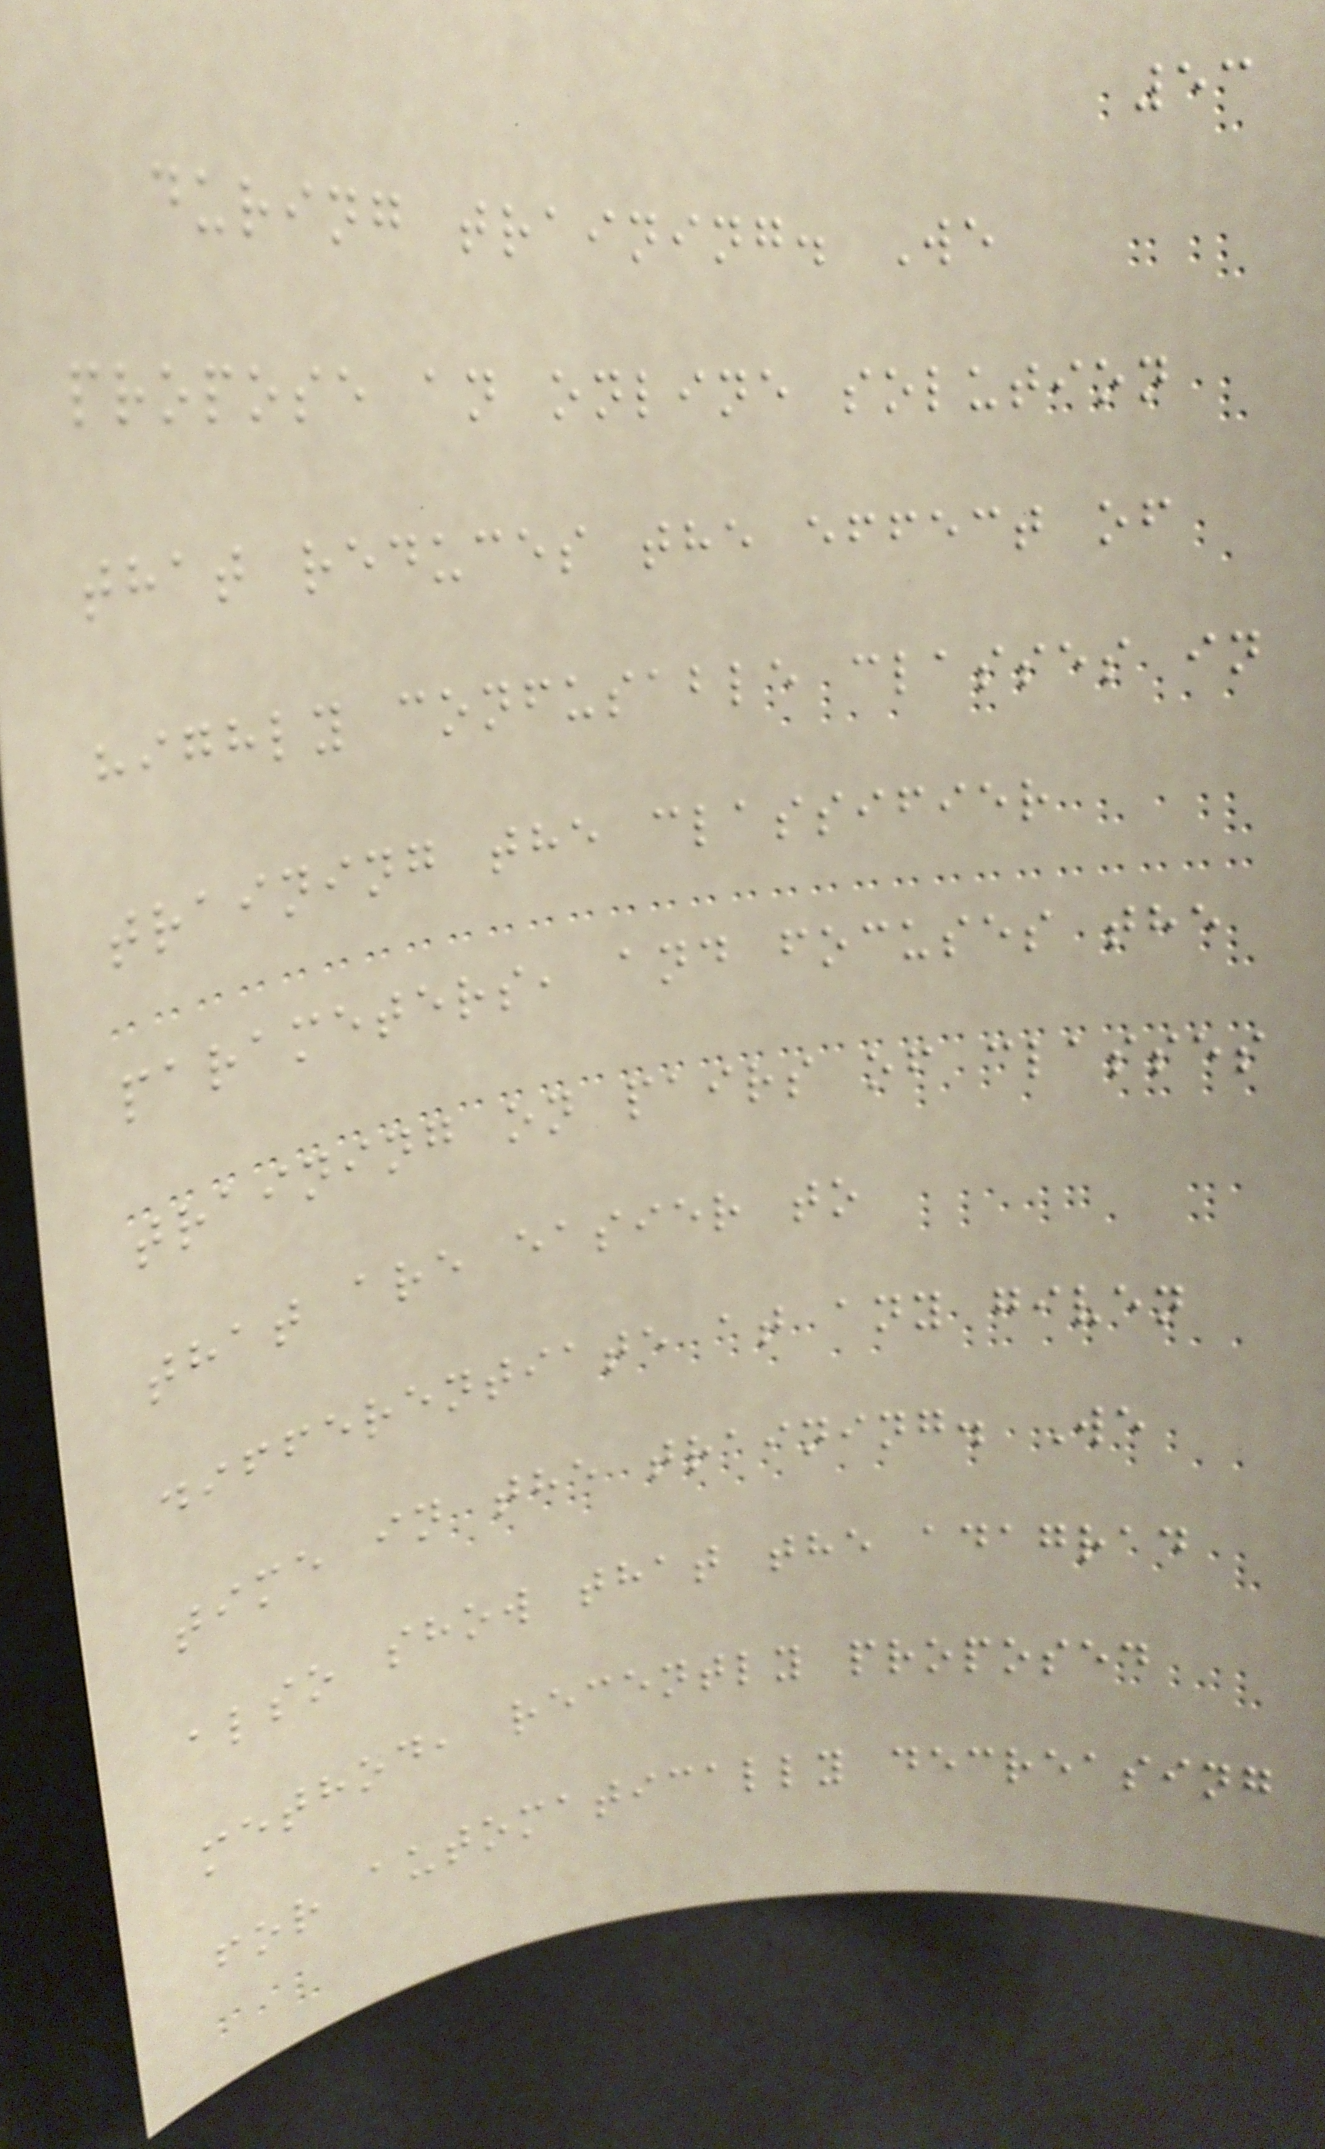53
during training. We
propose an online solution
that reduces the effect of
highly confusable classes in
training the classifier
parameters, and focuses the
training on pairs of classes
that are easier to
differentiate at any given
time in the training. We
also show that the adagrad
method, recently proposed
for automatically decreasing
